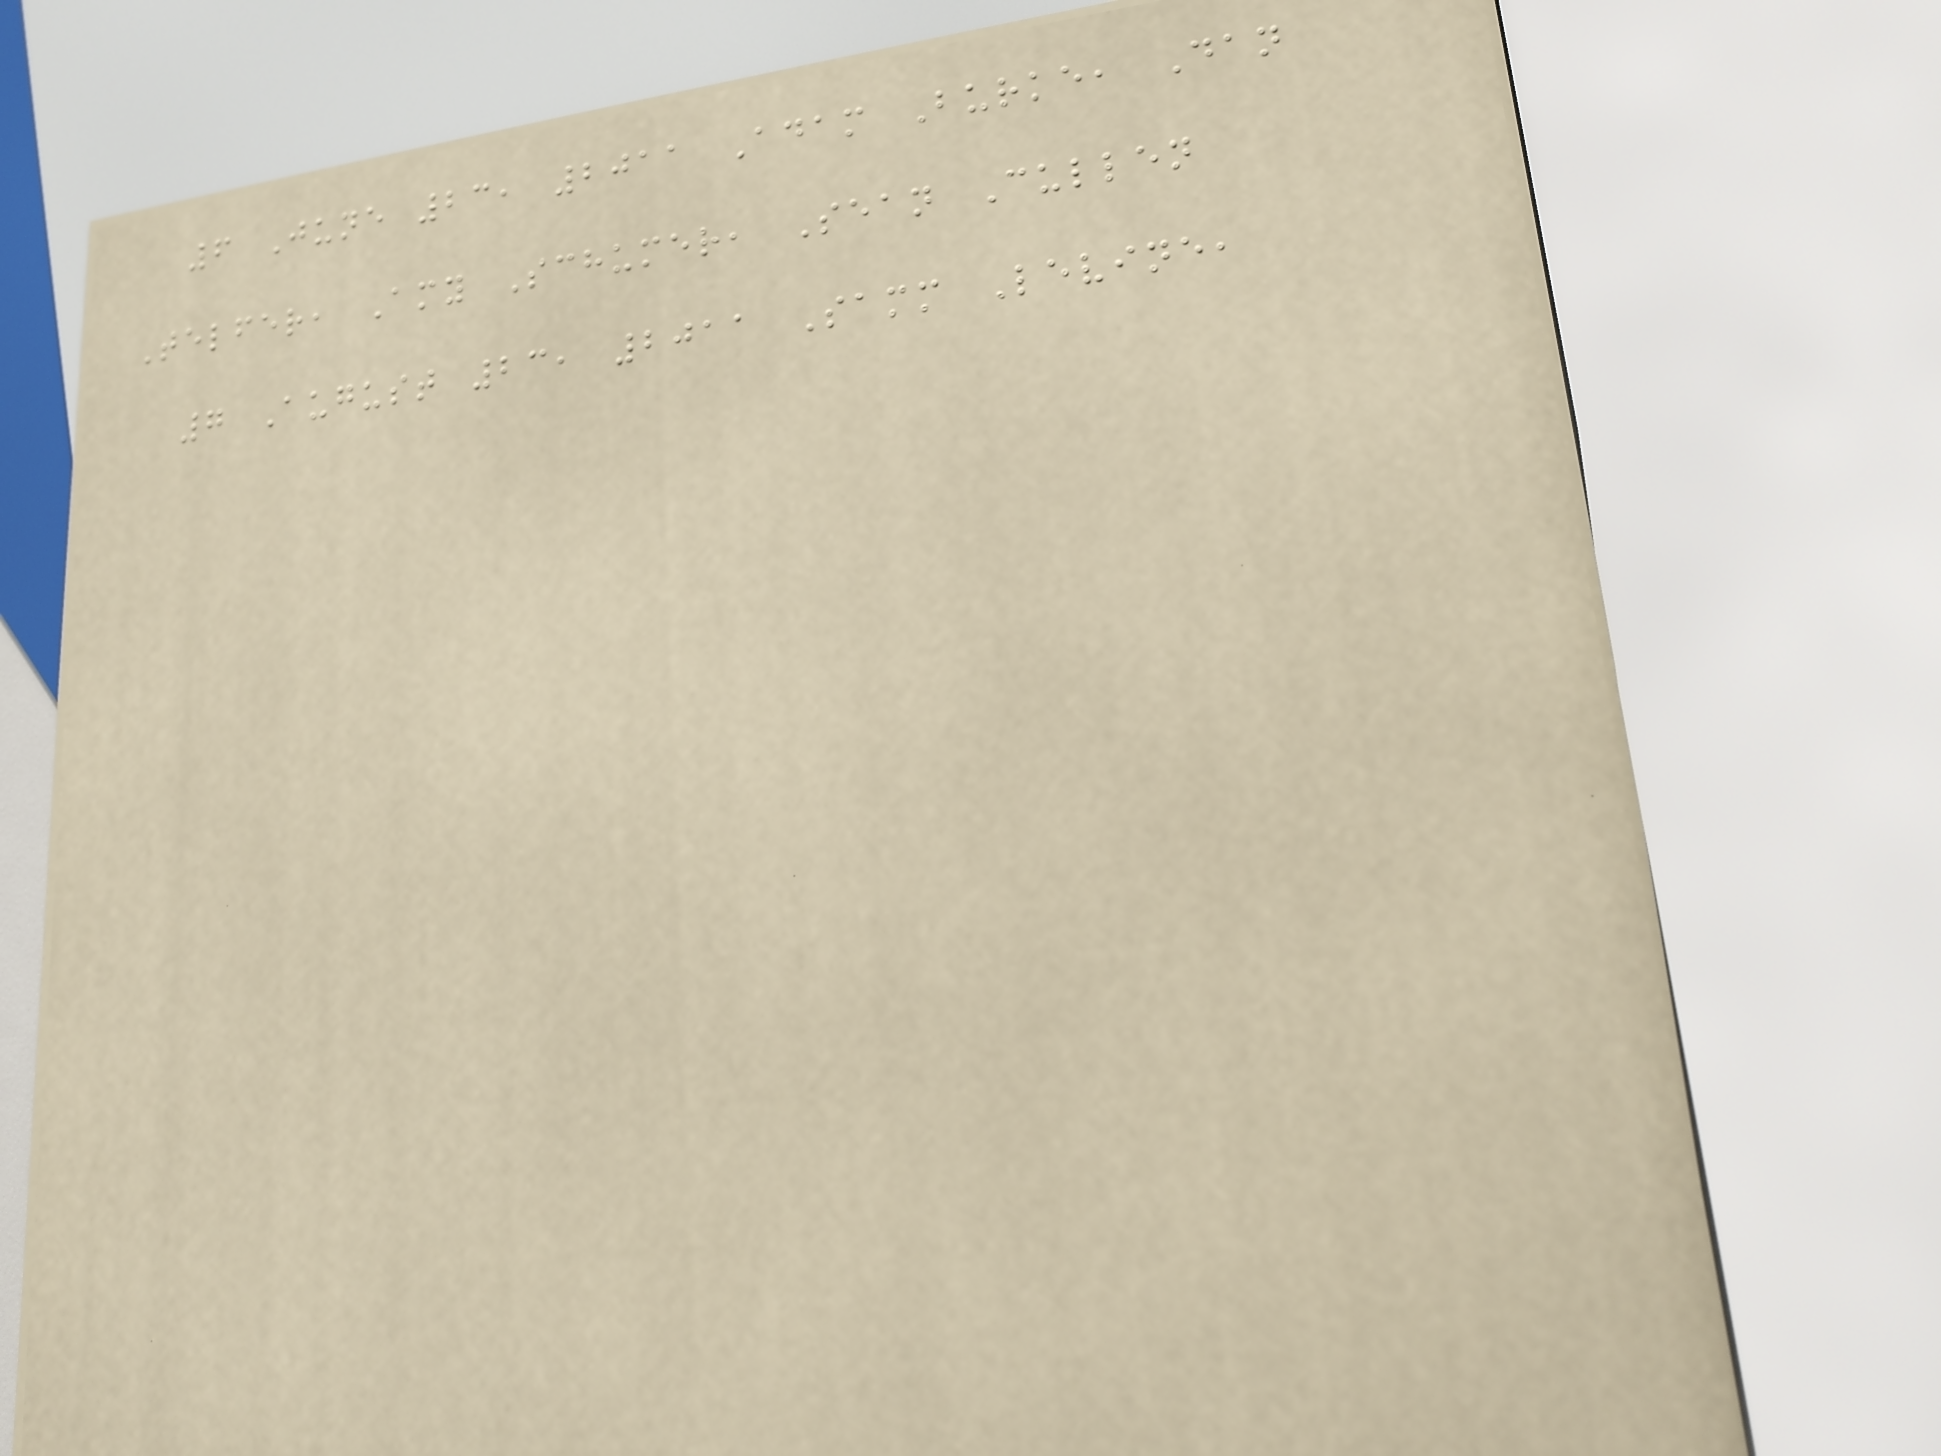6 June 23, 2011 Adam Burke, Dan
Telfer, Amy Schumer, Sean Cullen
7 August 23, 2011 Samm Levine,
